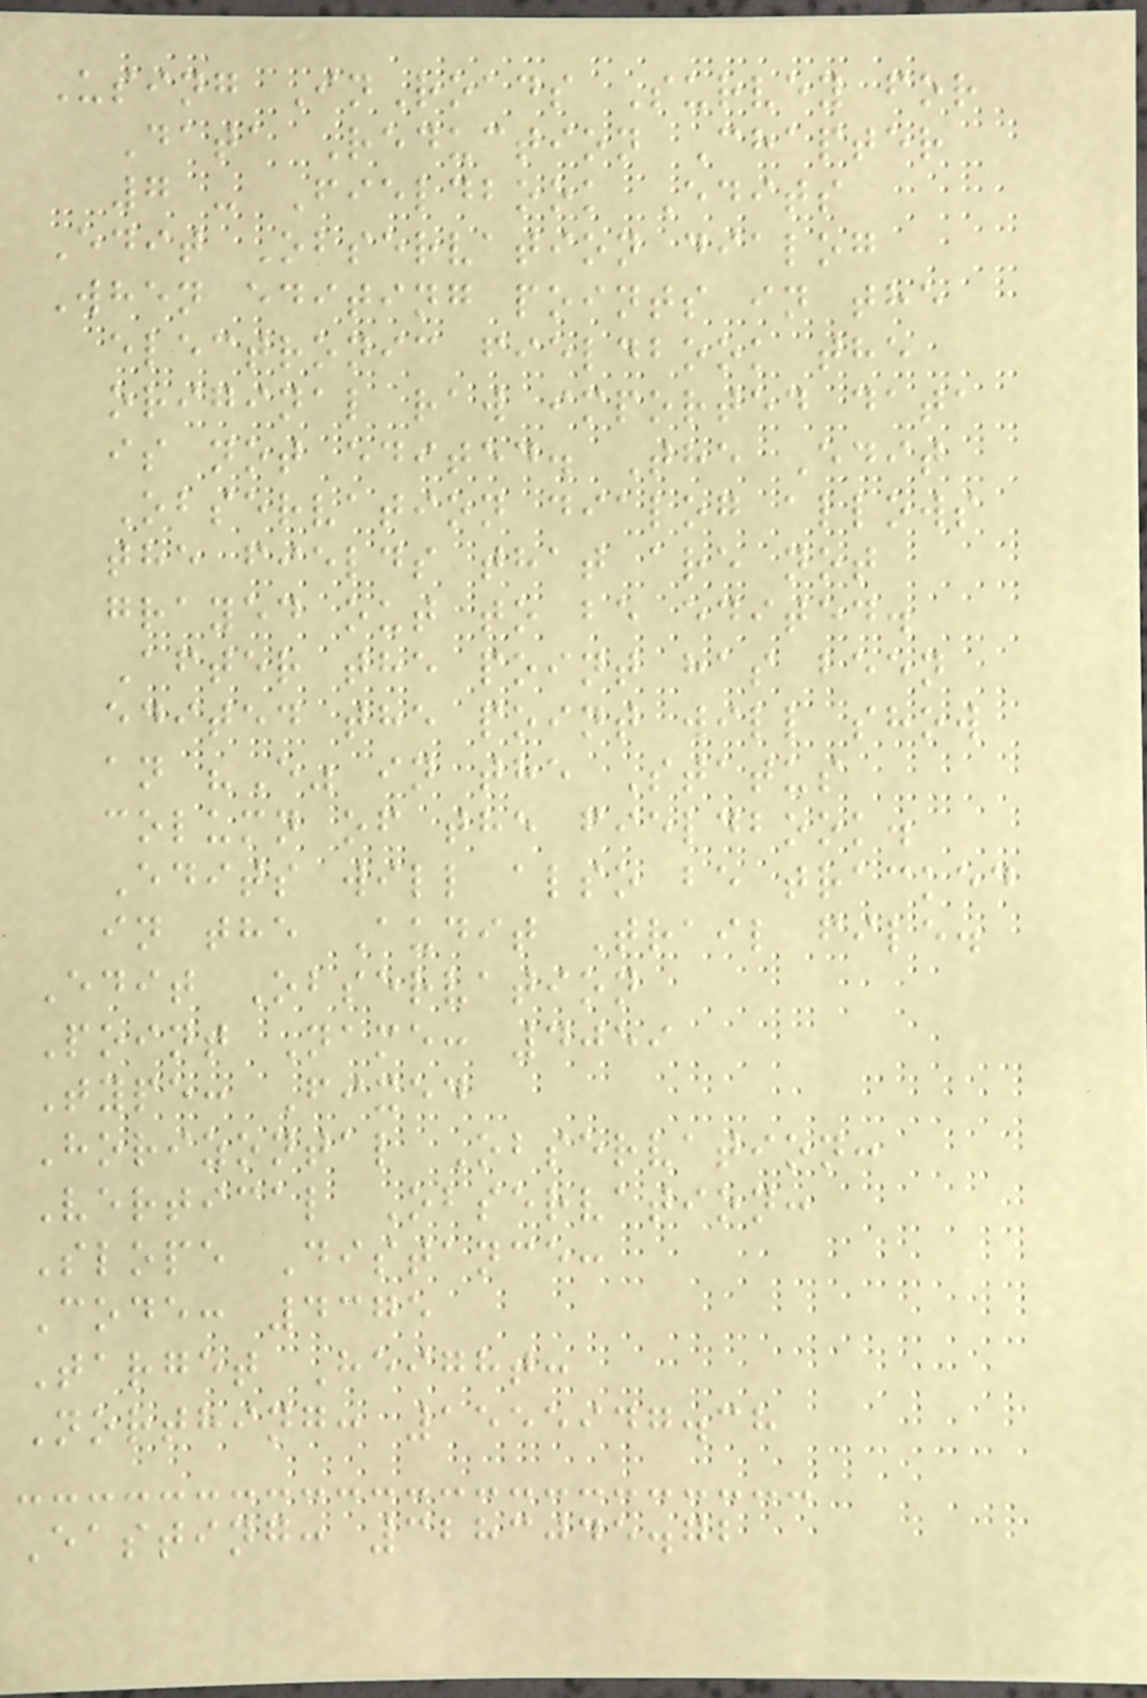Using InRoads Survey for
Data Reduction Chapter
7 - Fieldbook Edits
Edit Observation dialog
When editing points in the
electronic fieldbook the
original raw imported data
is not edited. The Edit
Observation dialog allows
the fields that are not
grayed out to be edited.
After the point has been
edited the point will show
an "E" in the Status
column of the fieldbook.
Edits will also be tracked
in the Audit Trail file.
Edit Observation
Point Name: 4059
Type: Fixed
Horizontal Observation:
Vertical Observation:
Slope Distance:
Code: 4375
Target Height:
Northing: 1555947.38
Easting: 3283045.72
